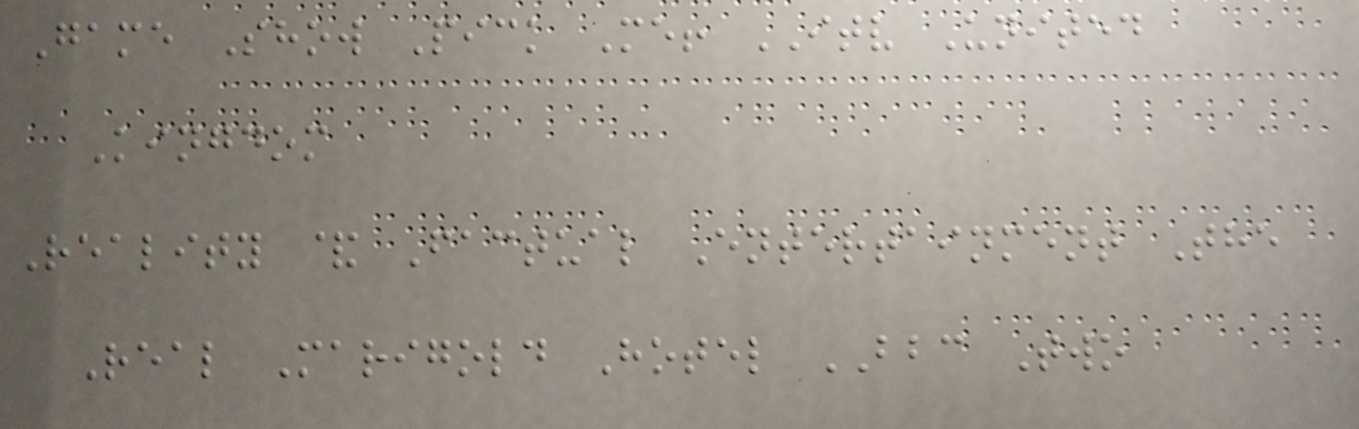Game Show Pick Me! ITV United
Kingdom
Reality & Factual Entertainment The
Real Marigold Hotel BBC Two
